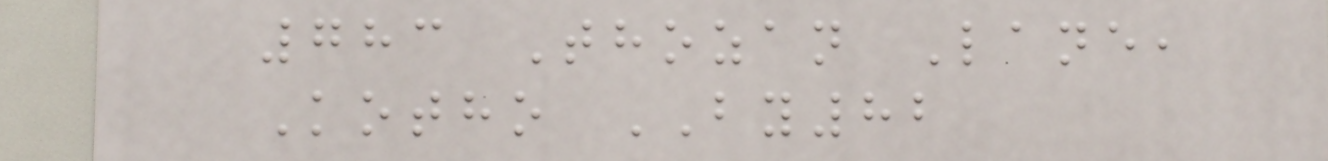783 Thozan Lane,
Kotho BY82
